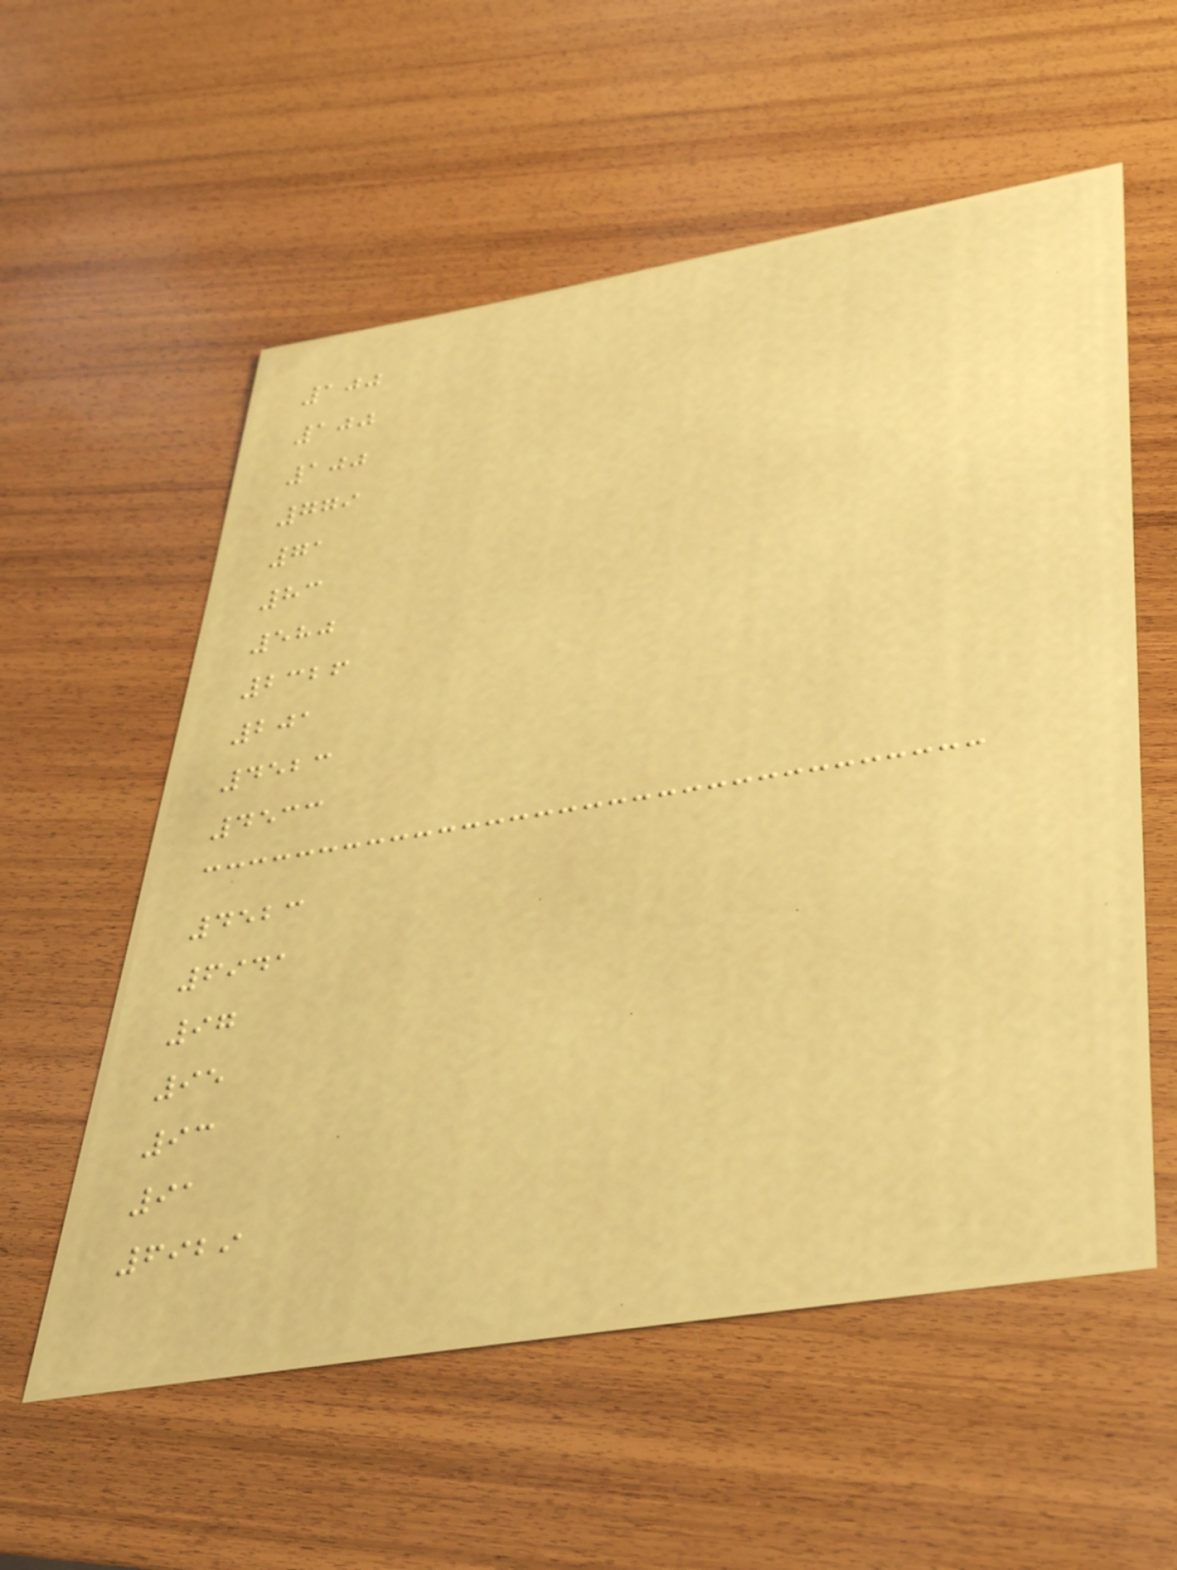100
100
100
779
71
83
580
2326
201
4523
4533
4523
6941
97
95
93
91
6929
